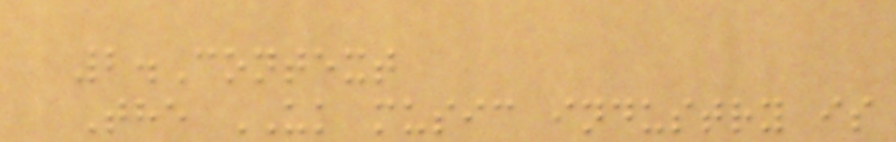2.Context
The UK music industry is
